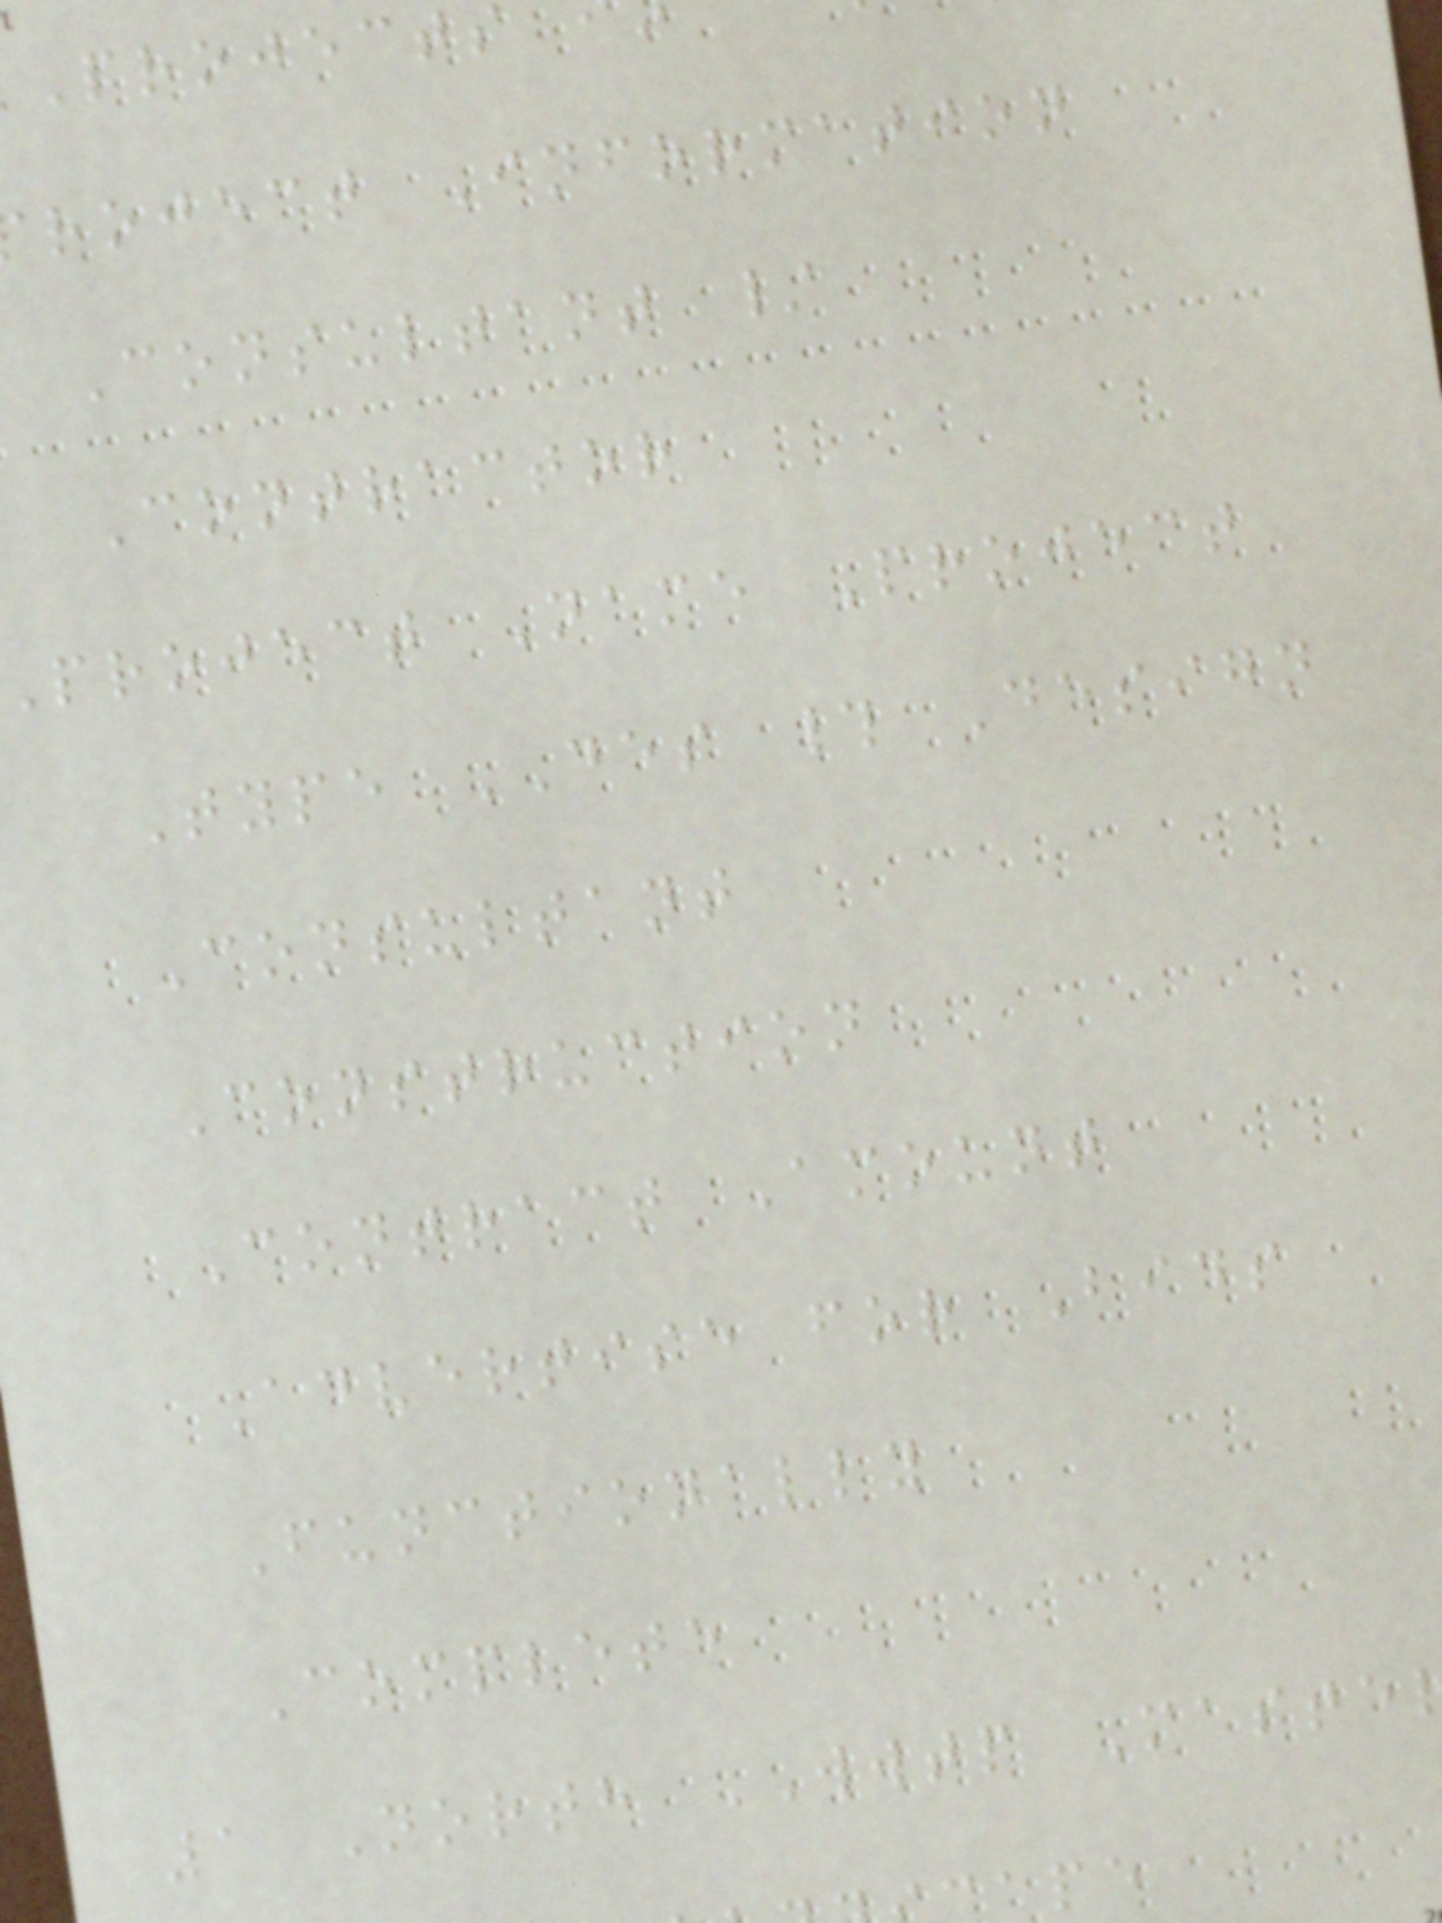projects
roject Information
Consultant /
Contractor
project Name Project
Type DES # Design
Consultant
Construction
Contract Amount
Advertise for Bids
Functionally
Complete
1 North WWTP Maste
